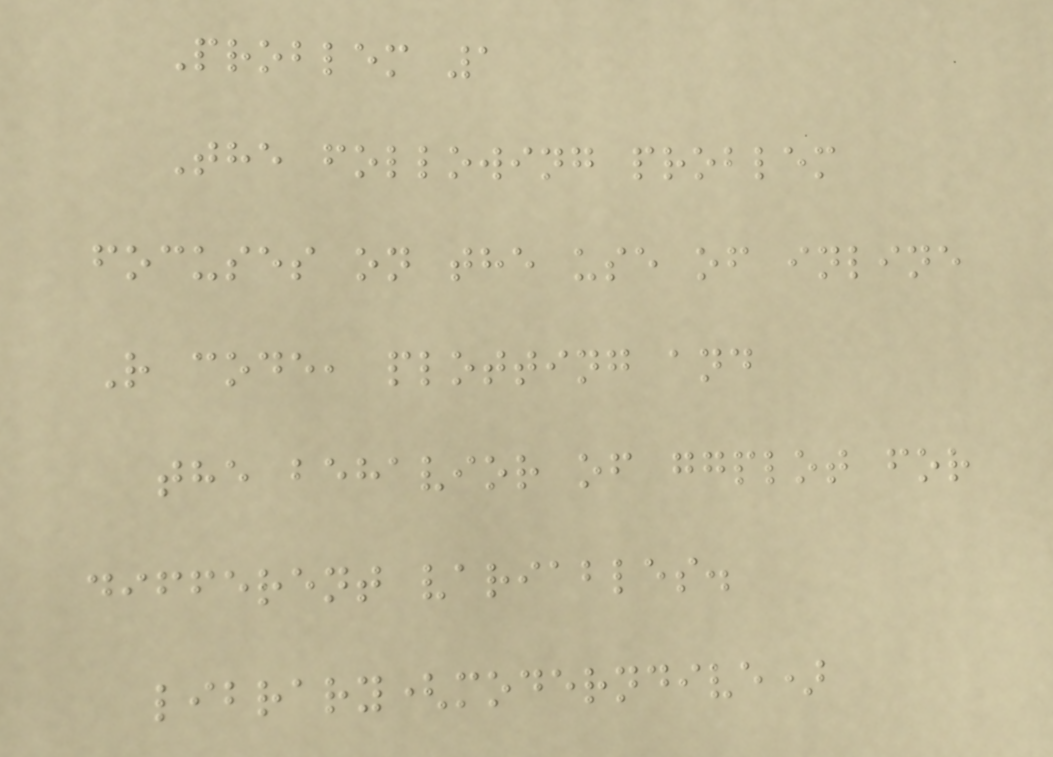Problem 1
The following problem
focuses on the use of inline
R code, plotting and
the behavior of ggplot for
different variables.
library(moderndive)
